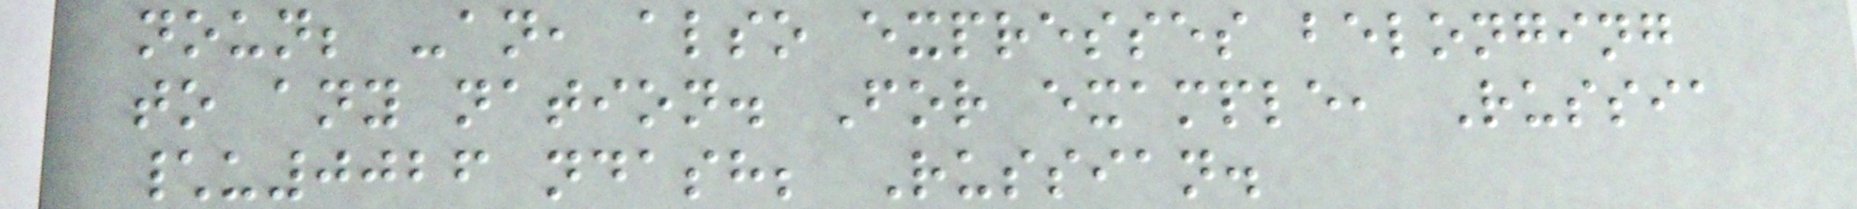noun; -an, also expresses belonging
to any nation. For example, Russia
\u0026 ndash; Russian.
